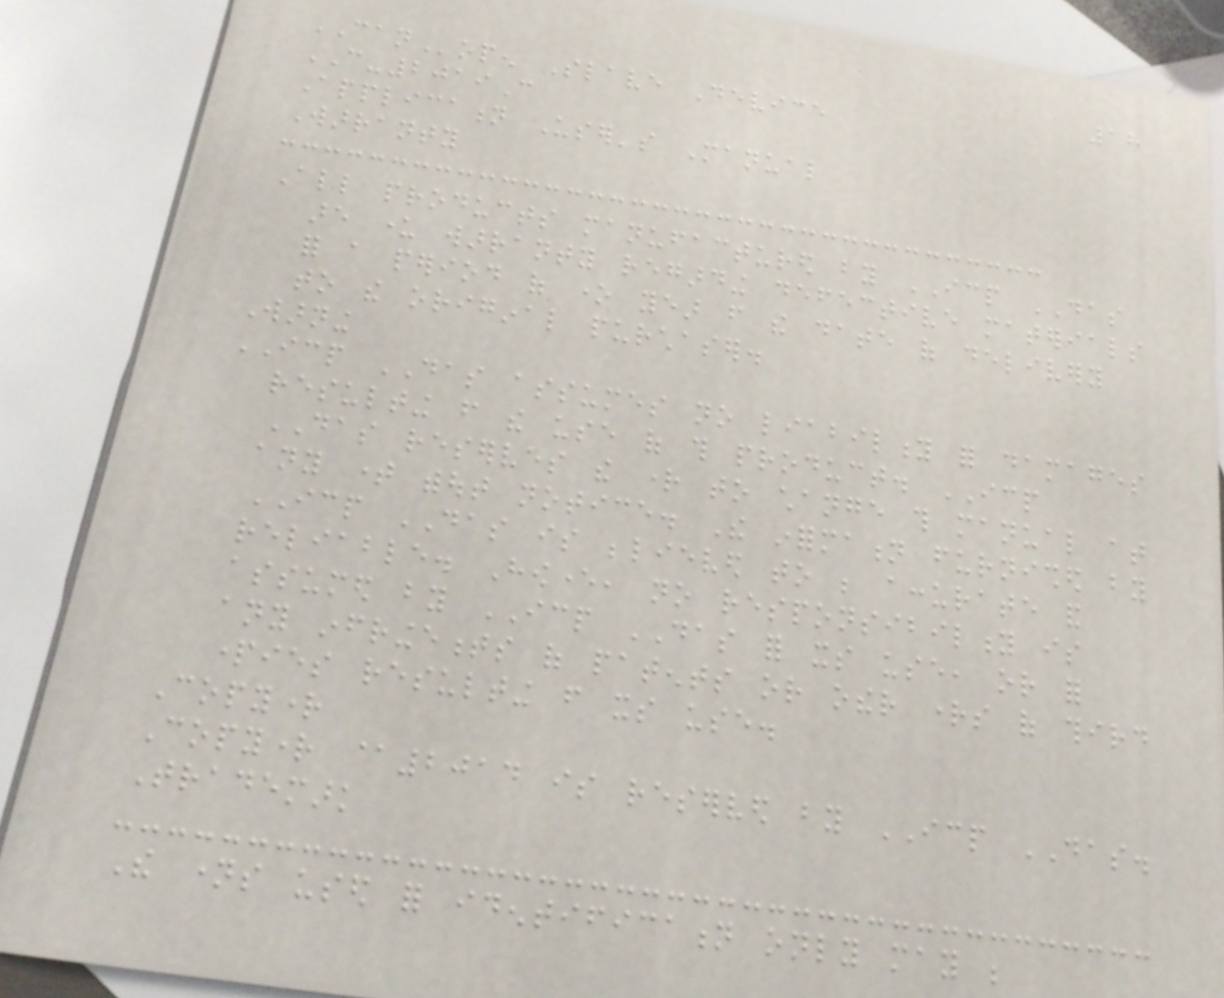18
CANopen Slave Device
CAN-2019C
Application User's Manual
Warranty
All products manufactured by ICP DAS
are under warranty regarding defective materials
for a period of one year from the date of delivery
to the original purchaser.
Warning
ICP DAS assumes no liability for damages
resulting from the use of this product. ICP
DAS reserves the right to change this manual at
any time without notice. The information furnished by
ICP DAS is believed to be accurate and
reliable. However, no responsibility is
assumed by ICP DAS for its use, or for
any infringements of patents or other rights of third
parties resulting from its use.
Copyright
Copyright @2014 is reserved by ICP DAS.
Trademark
The names used for identification only may be
